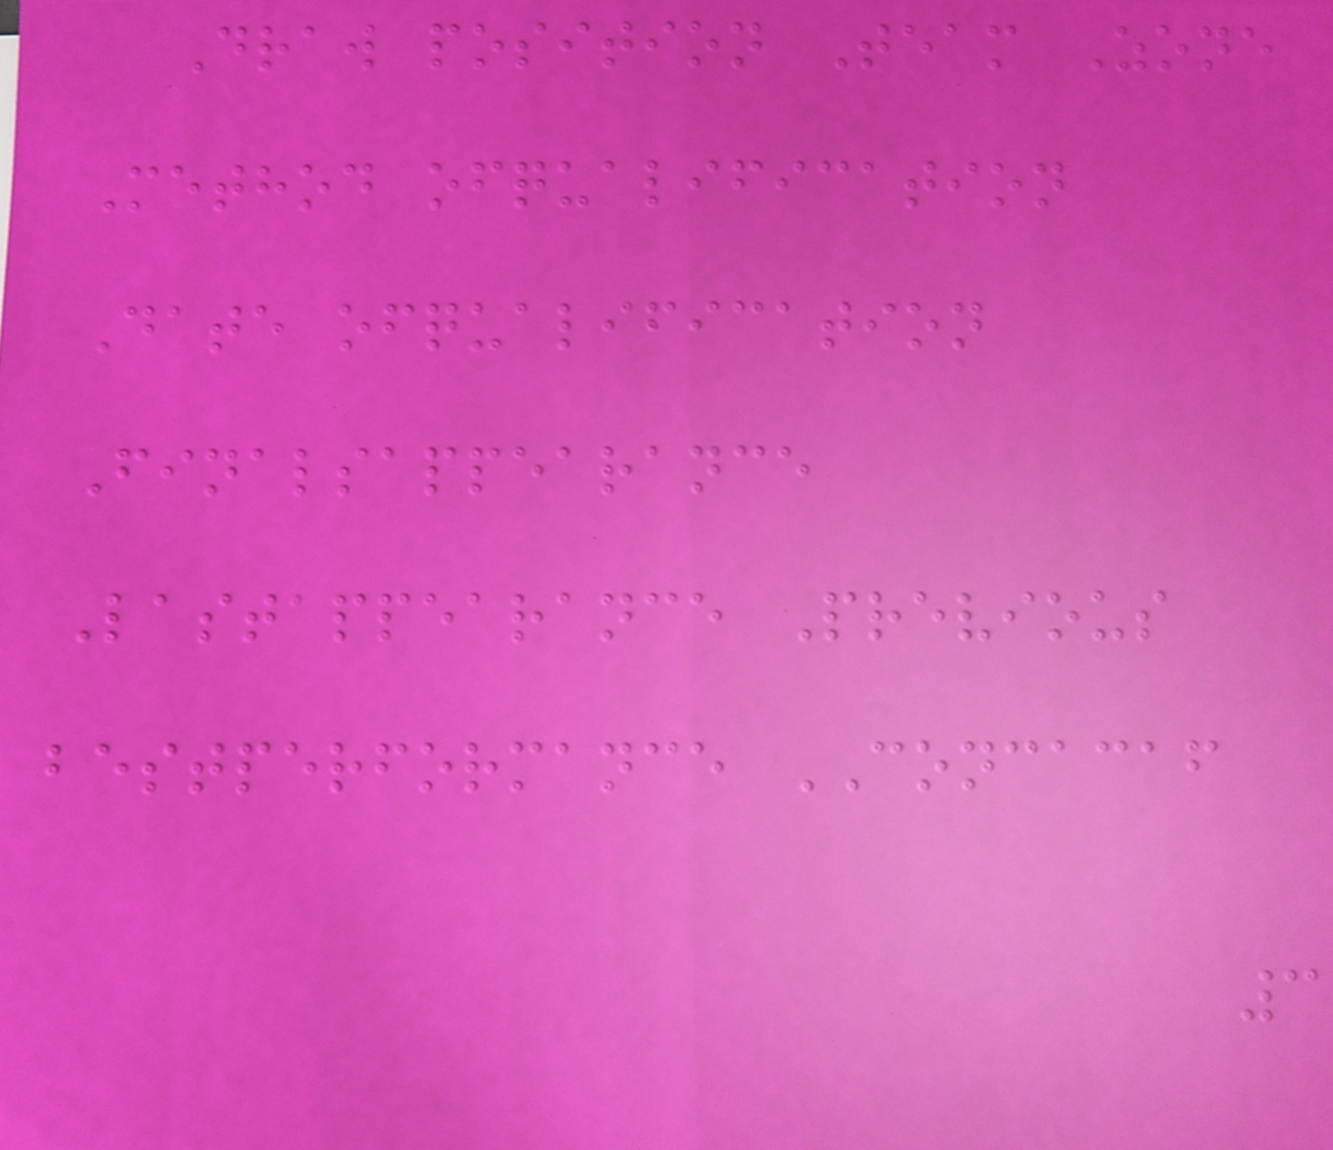Draw position Team Zone
Method ofqualification
Date ofqualification
Finalsappearance
Lastappearance Previous
bestperformance CONCACAF
3
